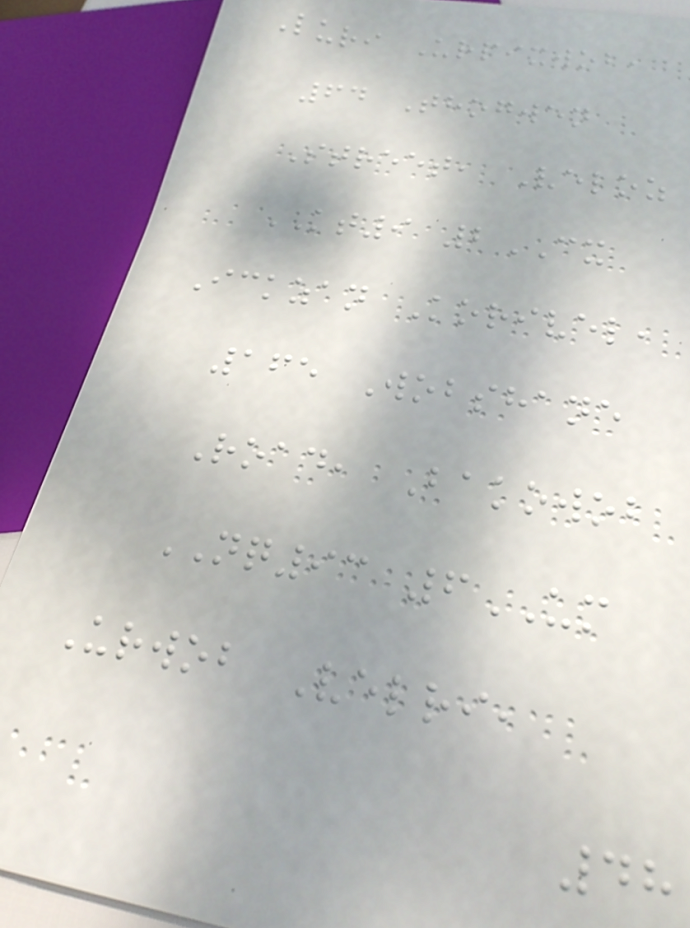Luri Urpixwob,
64 Thogwen
Street, Veloz
KT9 2CX
Ickzan Korivel,
165 Wobshane
Road, Bakowob
NQ93 6UM
Urwob Velri,
48
